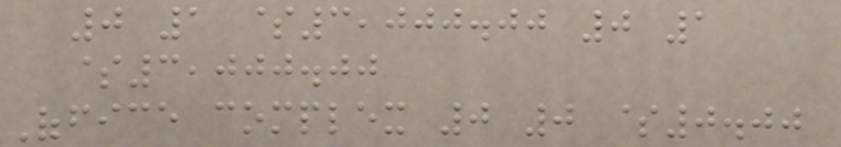0 1 $3,000.00 0 1
$3,000.00
Office complex 0 0 $0.00
